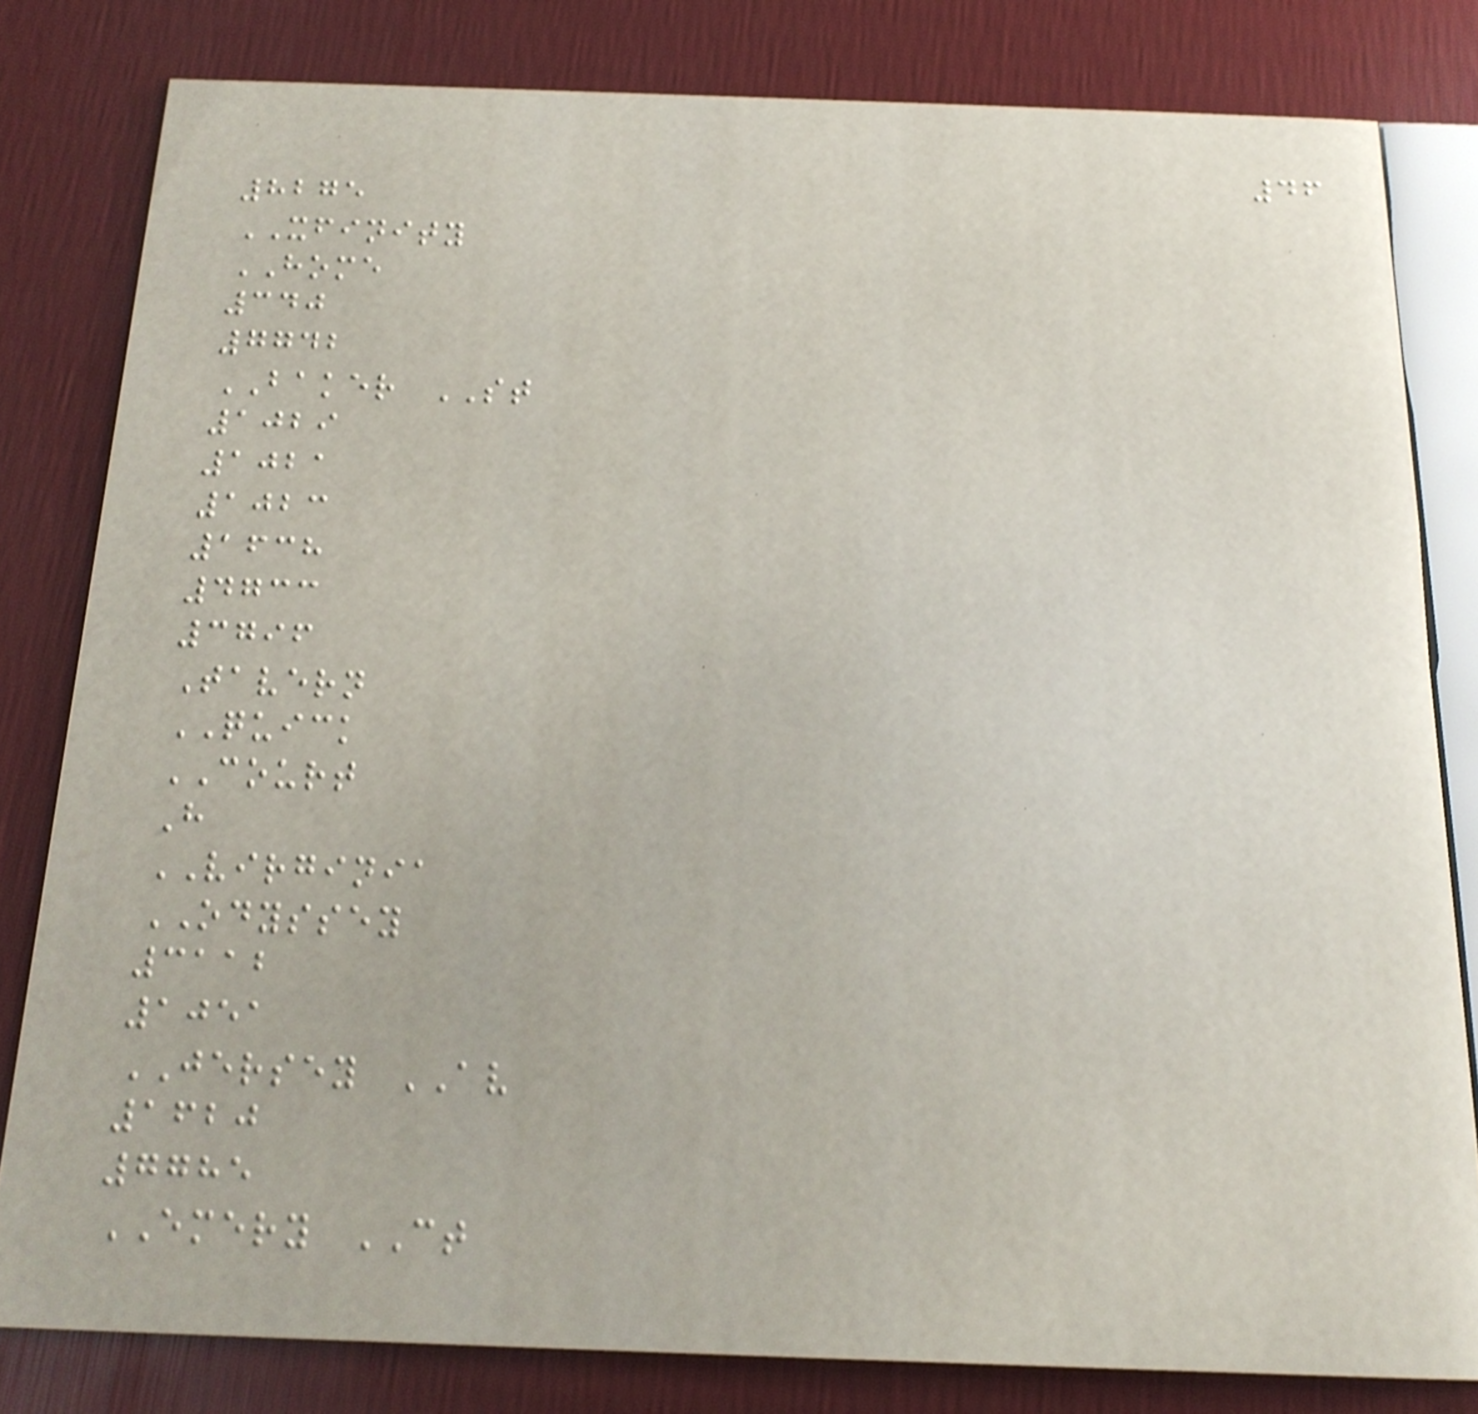46
8275
XFINITY
HOME
340
7742
BAKER ST
1029
1021
1023
1638
4733
3796
Tavern
QUICK
COURT
H
VIRGINIA
ODYSSEY
3112
1051
JERSEY AV
1620
7785
EMERY CT
